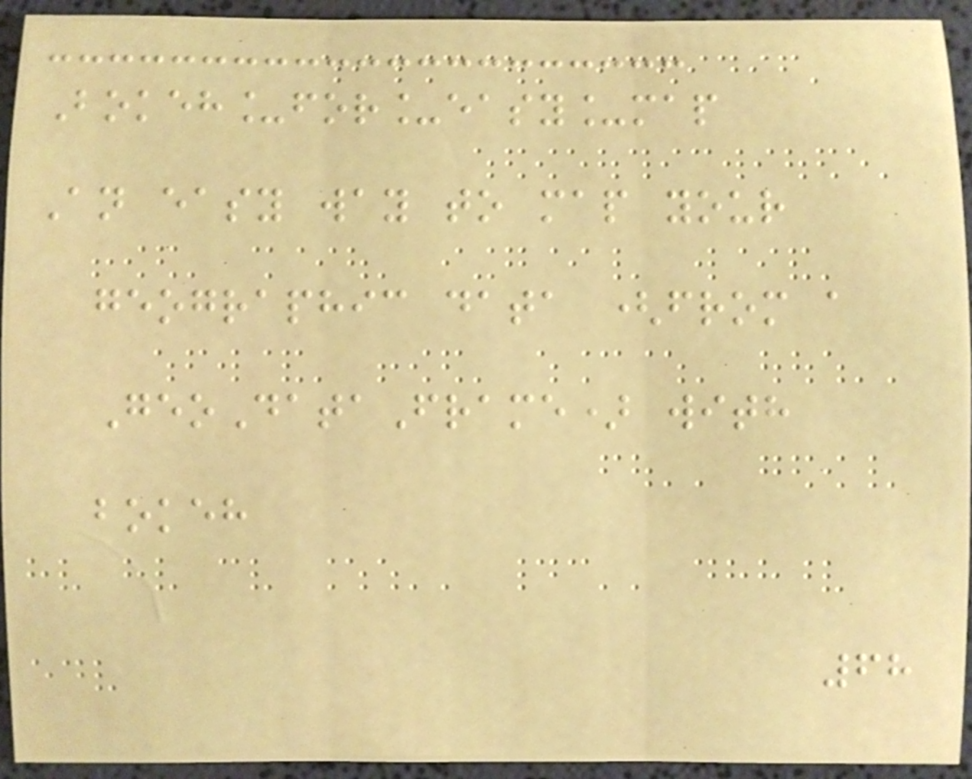Bokeh_for_easy_map
An easy way to map your
geographic data (from a
GeoDataFrame) with
bokeh
68
